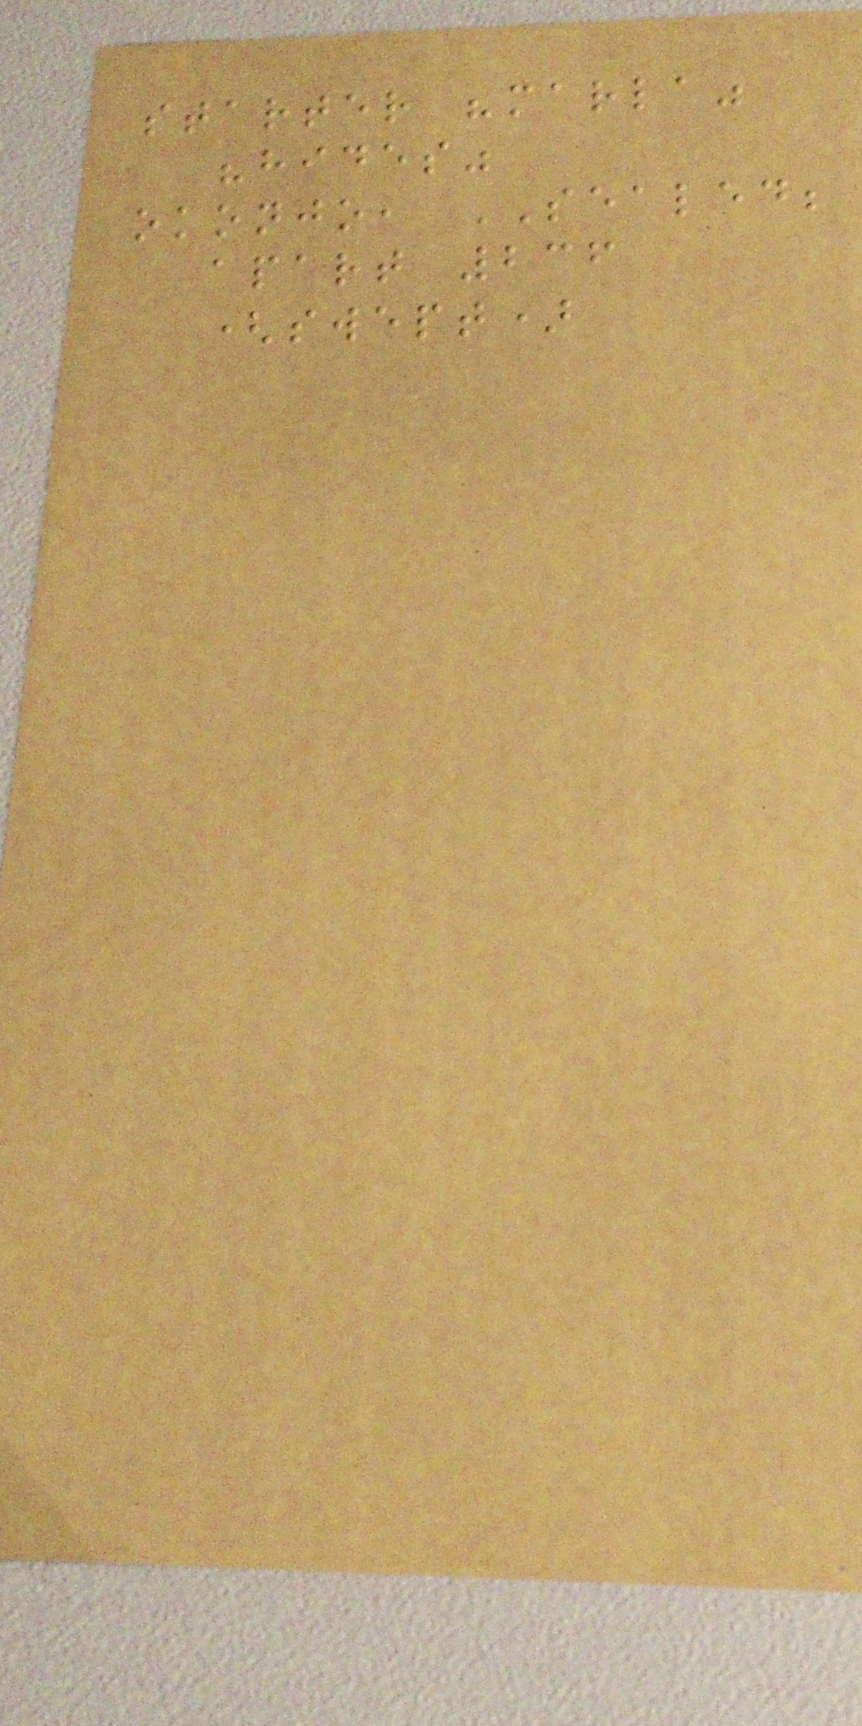starter "marla"
"hides"
okonjo, SEALED;
apart 236
(swept)
